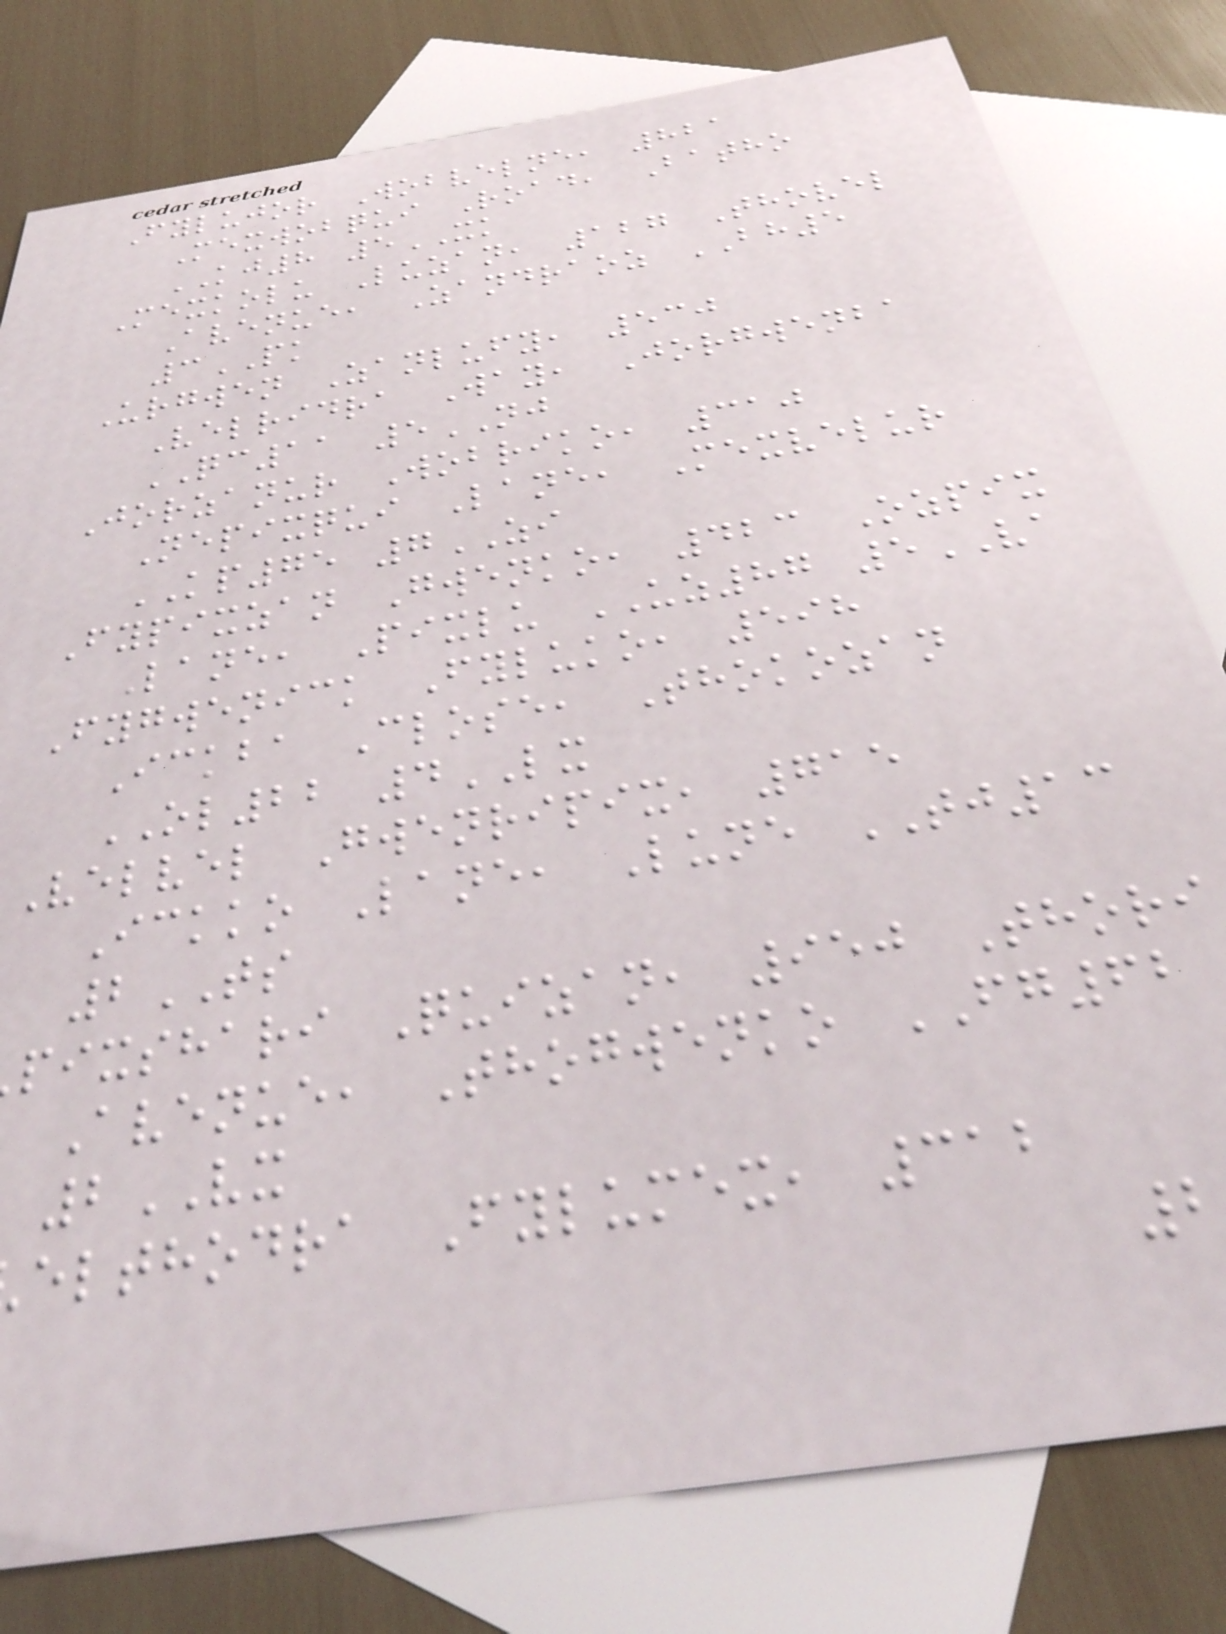Fylujor Wobvelne, 821
Mexwobqui Road, Batho
KJ8 5XK
Mexkolu Luzan, 127 Thovel
Avenue, Zandraoz BH5
3PK
Urgwen Zanlufy, 530
Velridra Way, Jorgwenba
QC11 5NJ
Jorzanur Wobriko, 310
Nepixqui Lane, Mexvelur
KP75 7ZI
Fypixzan Gwenko, 423 Ozpix
Lane, Pixlu UZ87 5VA
Fygwenick Fyluko, 598
Ickba Close, Thokozan
OL22 4LX
Velvel Gwenripix, 715
Ickko Lane, Lune TJ13
2TS
pixshari Quizan, 950 Thori
Avenue, Thogwenko FG62
2VX
elthodra Fylumex, 312
